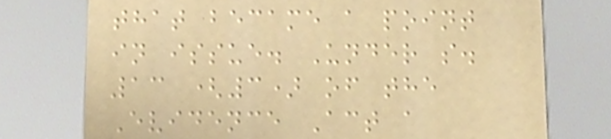that became a point
in issue. Under s.
13 (3) of the
Evidence Act a
